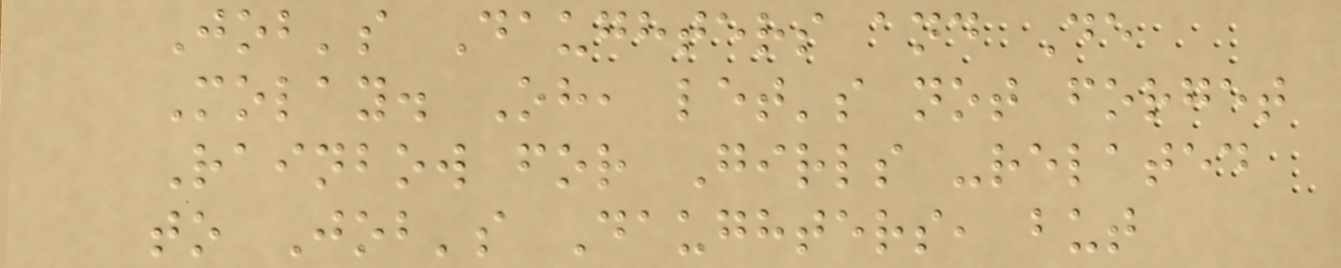Job's Daughters and De
Molay. Oh, let's not forget
Rainbow for Girls -related
to Job's Daughters, but
